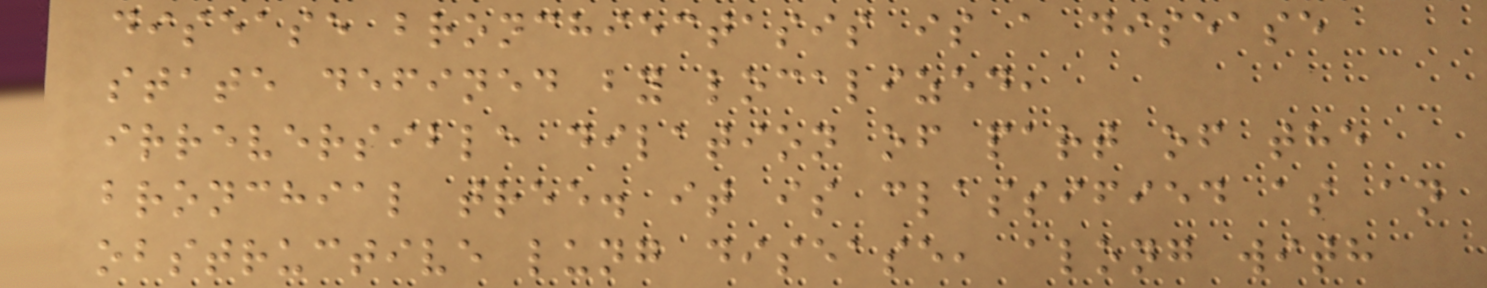disease bronchiectasis is a disease
state defined by localized,
irreversible dilation of part of the
bronchial tree. it is classified as an
obstructive lung disease, along with
